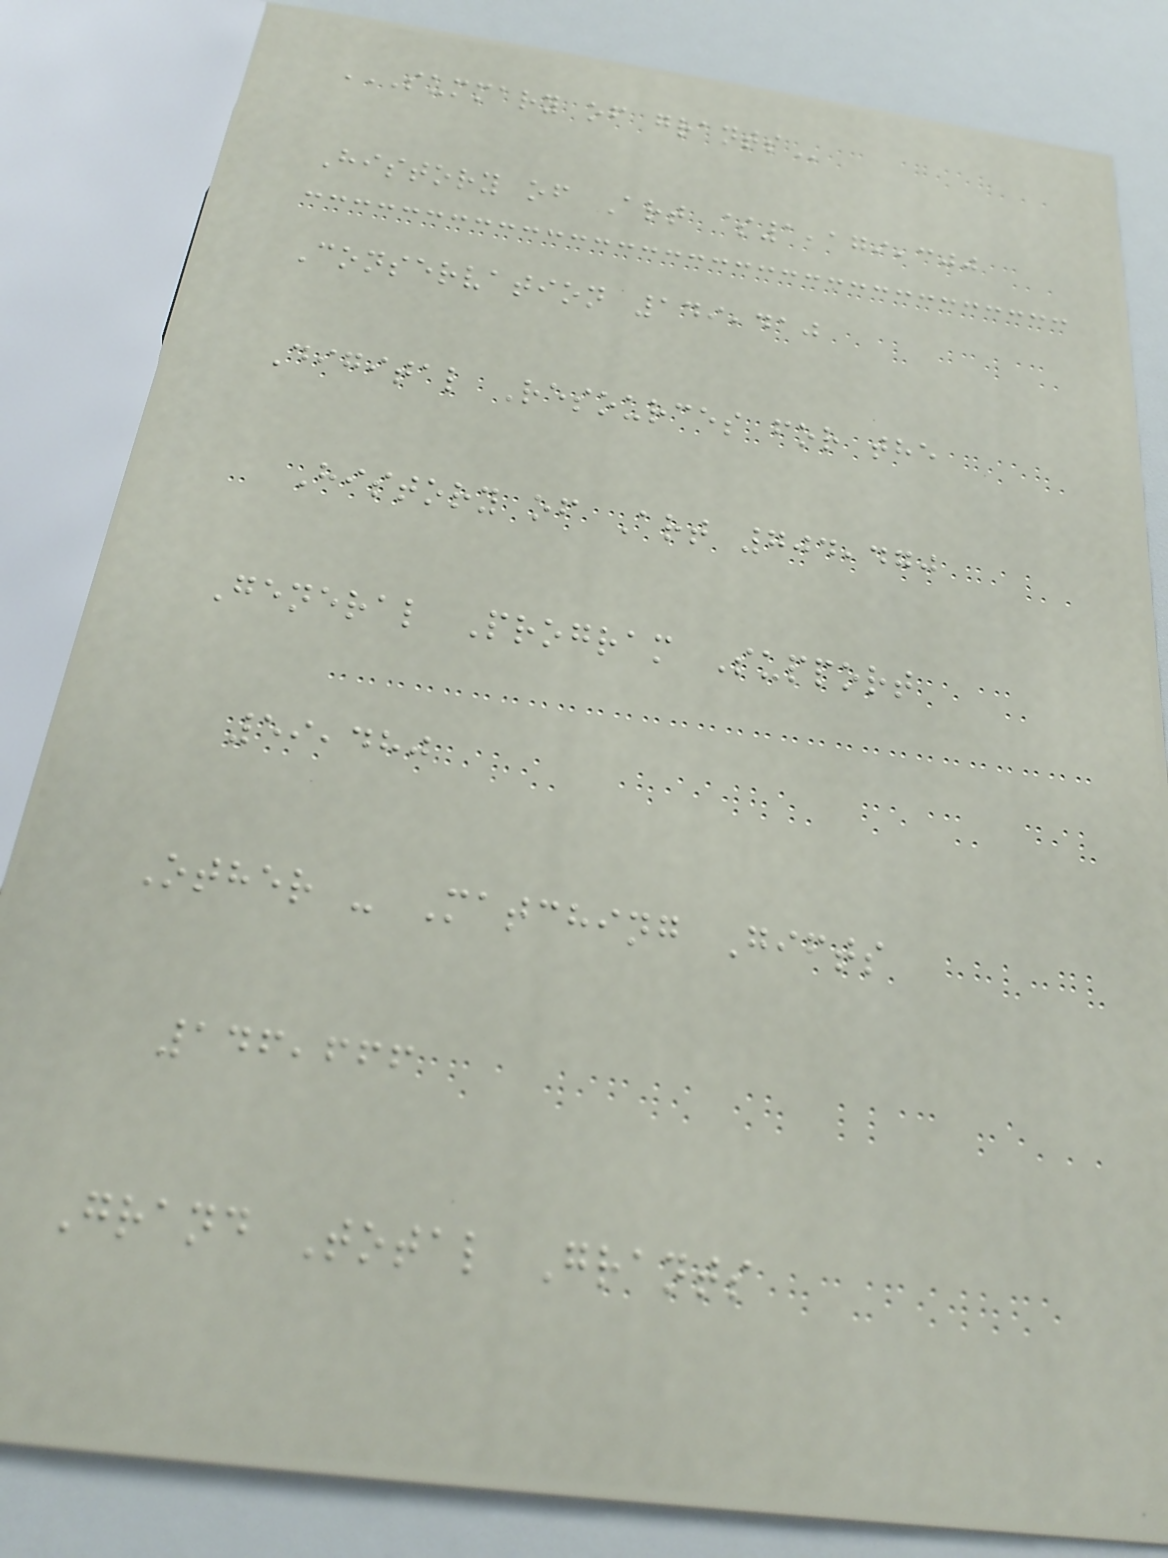SUMMARY OF GRANTS
History of Art $1,179,300
Conservation 149,410
Digital Resources for the
History of Art 704,470
General Program Support
59,480
Other - Matching Gifts
146,666
Grand Total Grants
